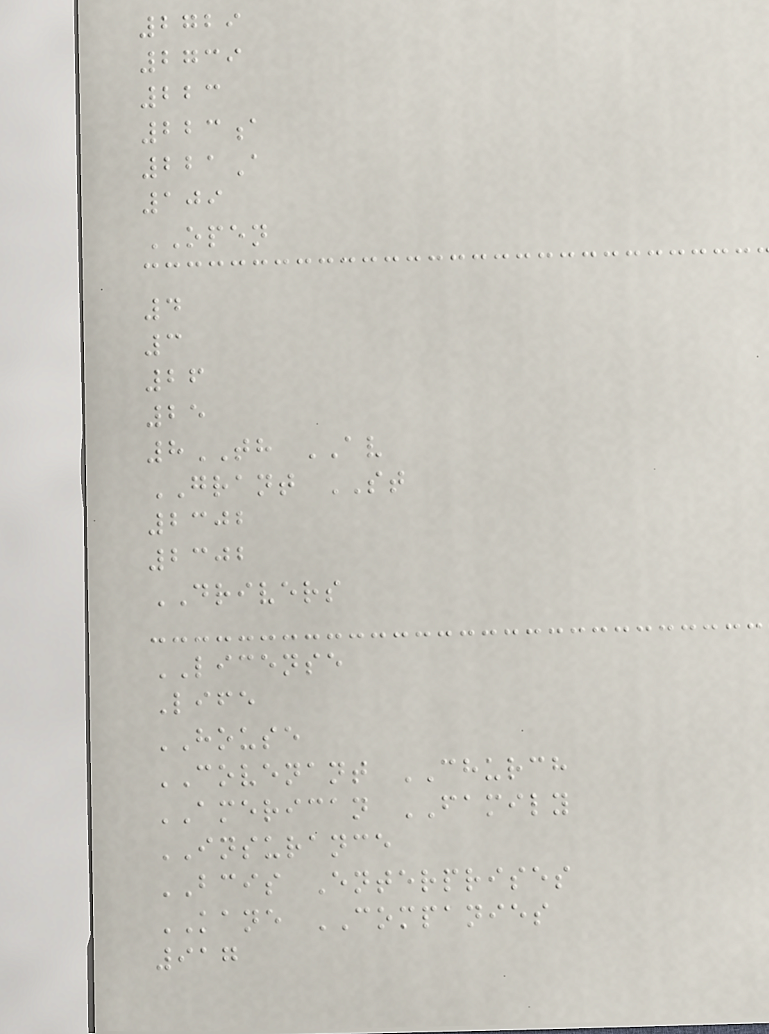2729
2739
223
223a
221A
109
OPEN
4
3
26
25
8TH AV
GRANT ST
2302
2302
DRIVERS
LICENSE
Life
HOUSE
COVENANT CHURCH
AMERICAN FAMILY
INSURANCE
BCIS Enterprises
KANE COMPANIES
917
